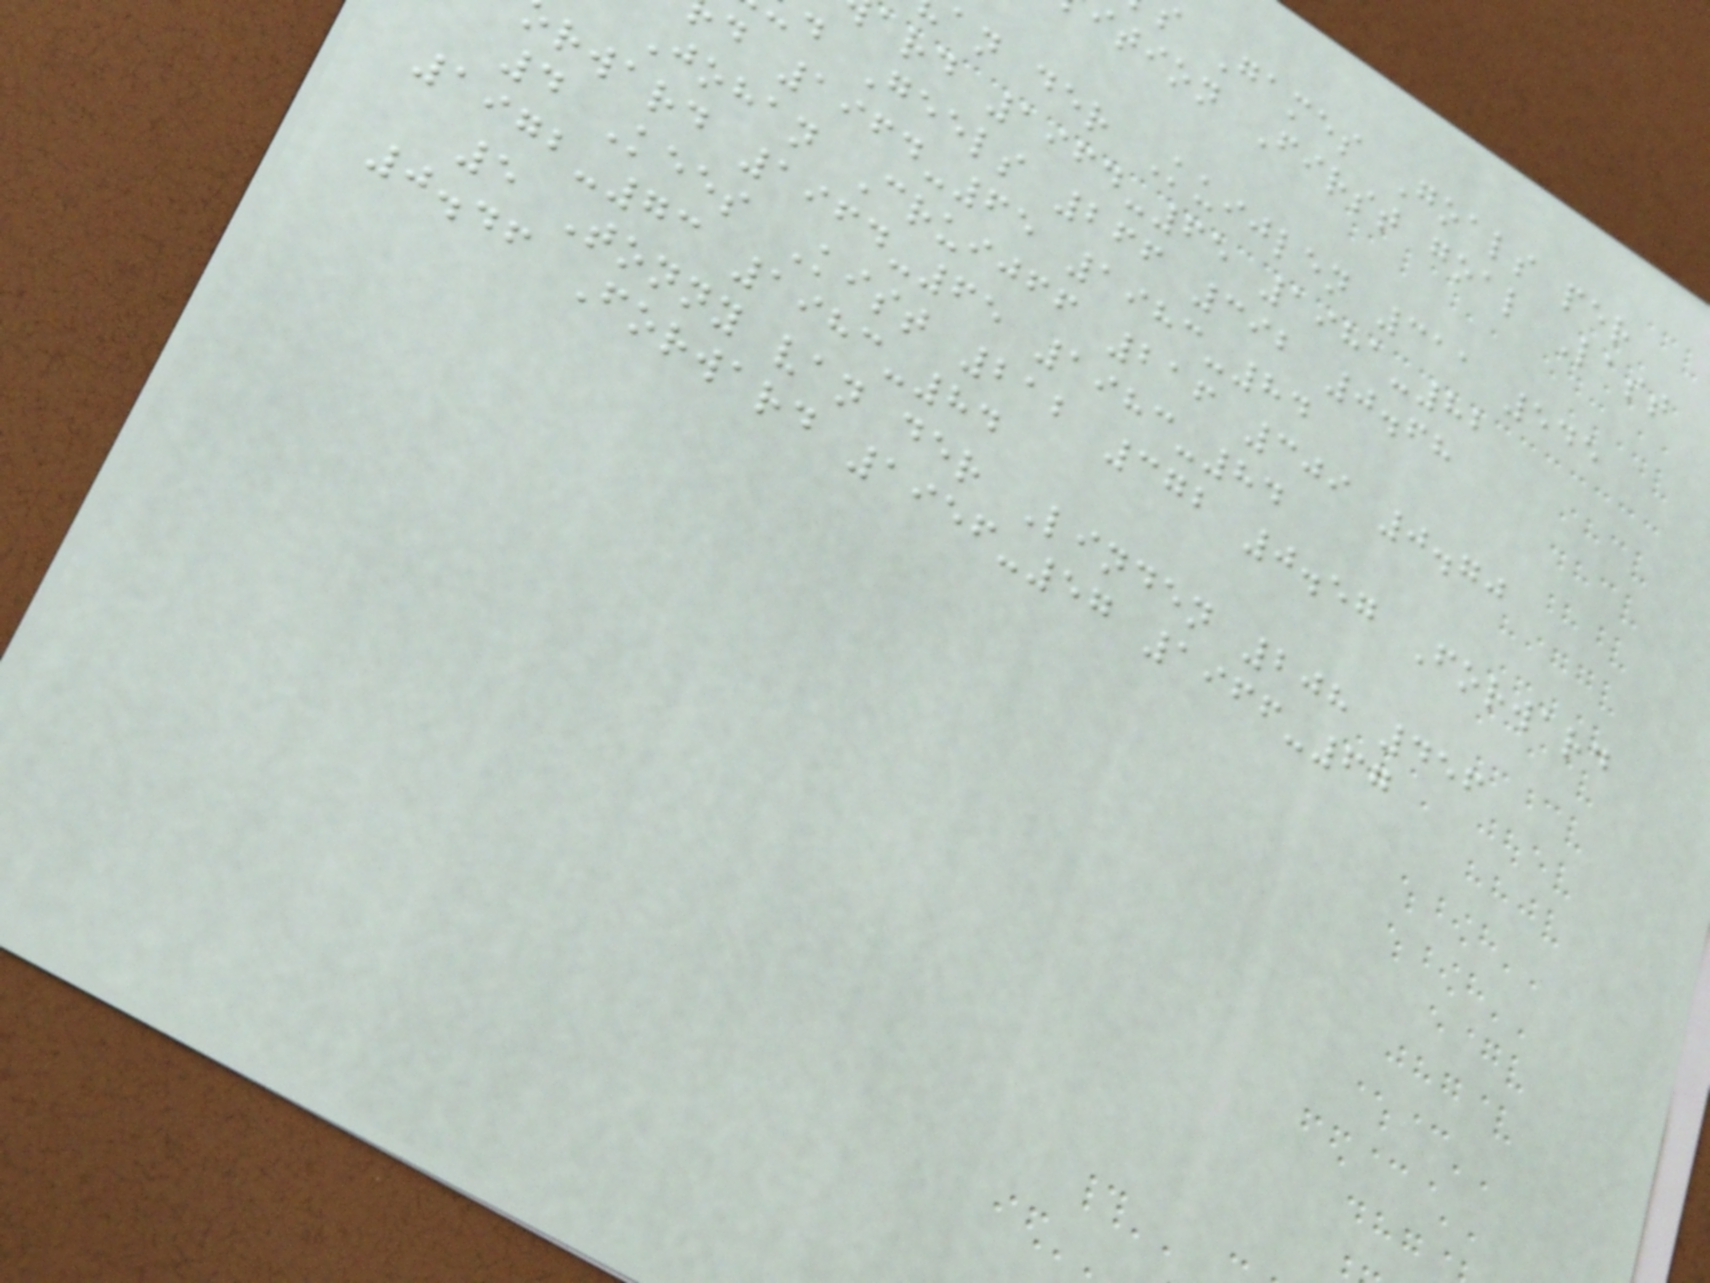s Games Goals per
ition First goal Last
an der Kuijlen 311 545
ard 1964-65 1981-82
d Geels 266 392 0.68
d 1964-65 1983-84
Johan Cruijff 216 309 0.70
rward 1964-65 1983-84
4 Kees Kist 212 372 0.57 Forward
1972-73 1983-84
5 Tonny van der Linden 208 456
0.46 Forward 1956-57 1966-67
